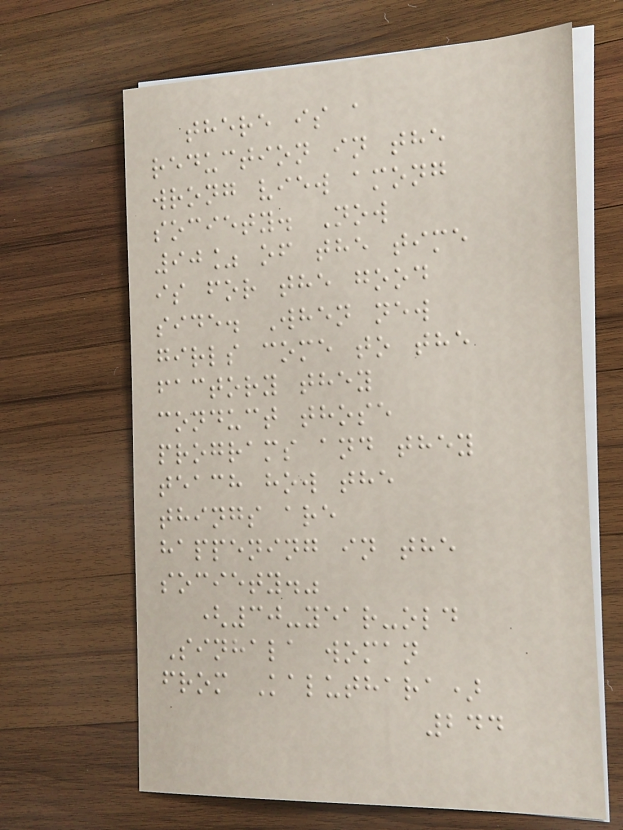there is a
reduction in the
wrong view among
society. Now
90% of the time
is for the good
side. When new
girls come to the
factory they
conduct those
programs and they
teach how the
things are
happening in the
society."
(30-year-old
Sinhala woman
from Kaluthara)
244
